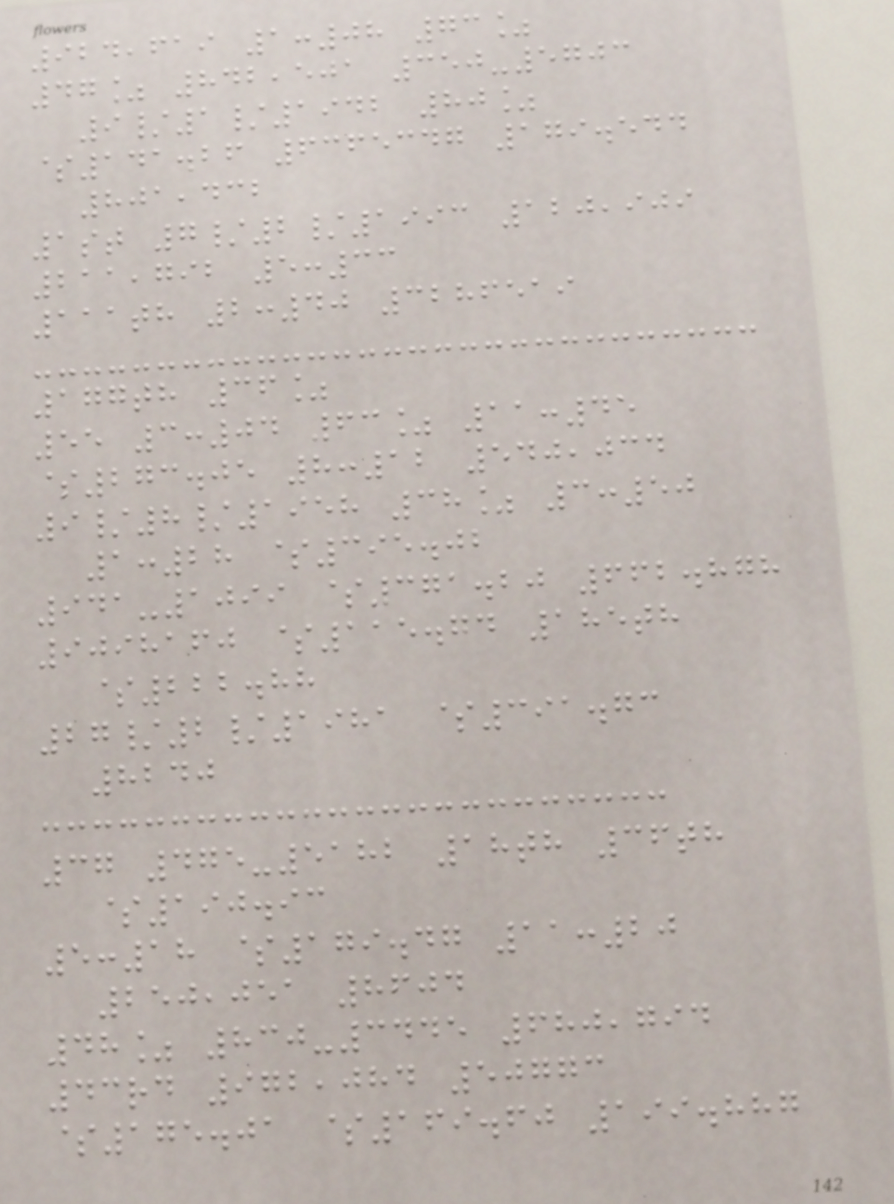924,619 1:08 73%
47% 842,501 350-5703
9/1/1942 80%
$141.26 6365347 179.544
801,432
1st 7/2/1993 120,909
211,792 5:33
111th 2:40 3286519
177th 36%
55 3:04 63% 11:45
$273.05 8:12 540,034
9/8/1958 38% 3:50
1:28 $395.02
941-1099 $371.20 662.878
9098160 $115.74 185th
$222.88
27/2/1981 $391.73
8240
37 475-5182 18th 36th
$190.93
5:18 $179.47 11:20
250,051 8604
48% 830-3445 680,794
43rd 972,084 50773
$175.01 $169.60 199.887
